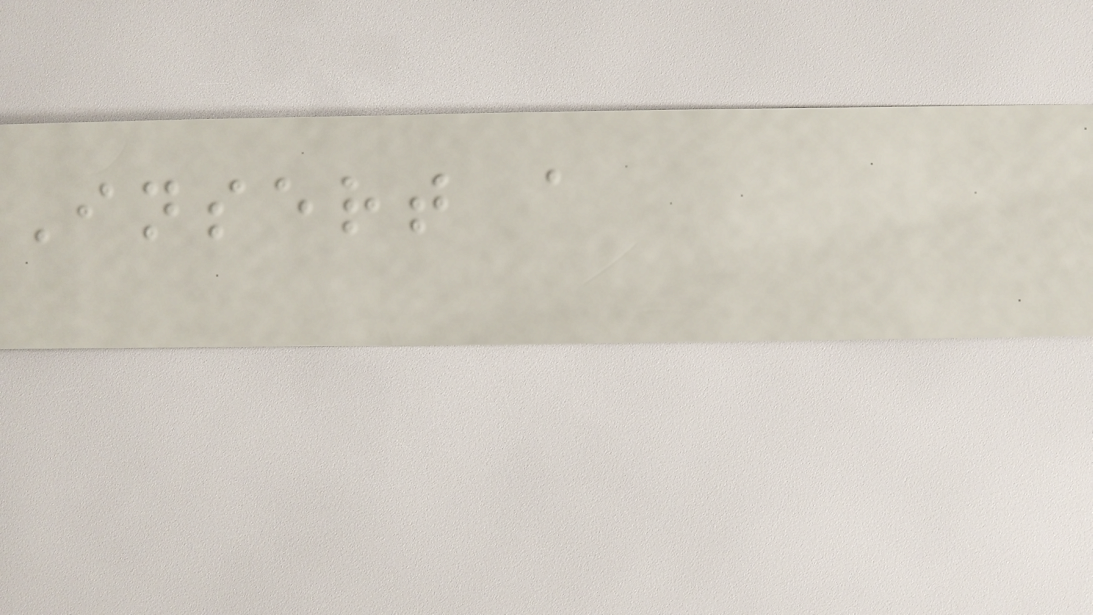Insert a
